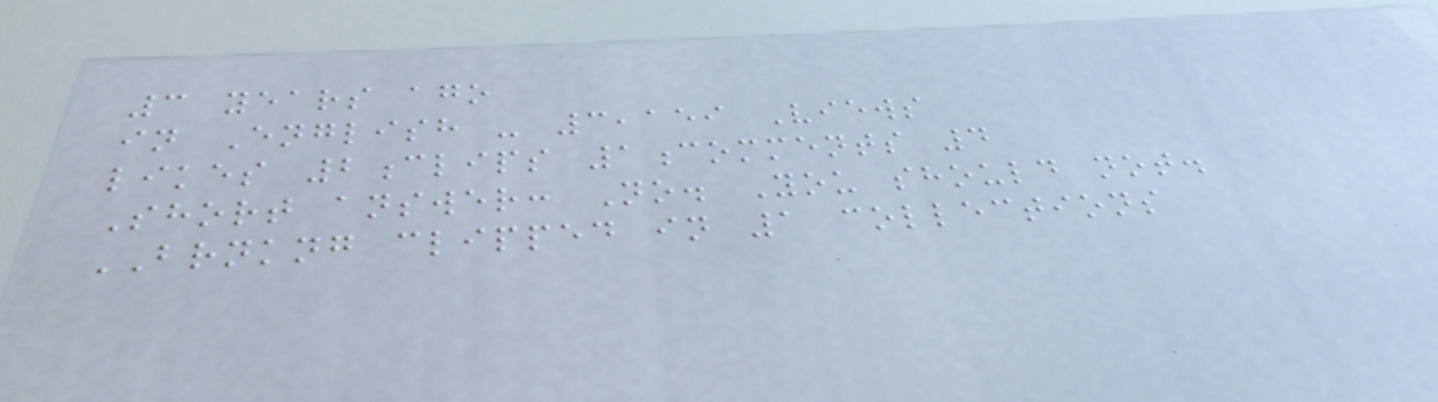3 years ago
in English - 3,159 Views
likes 2clips 1comments 4
Short answer: No. You should not.
BRNKNG clipped in 1 collections
